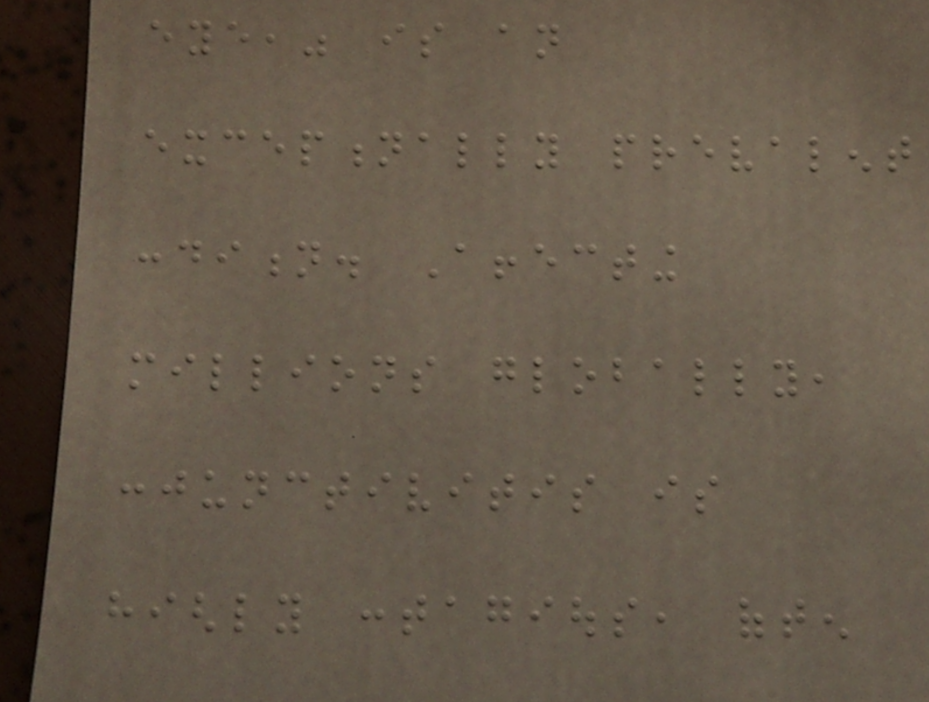eye," is an
exceptionally prevalent
condition. Affecting
millions globally,
conjunctivitis is
highly contagious, often
